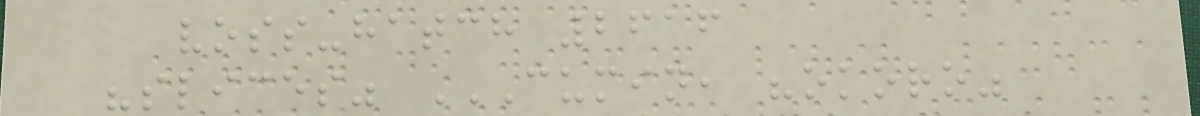voss-hatch 2616
"slices" CUMIN, "OKORO"
